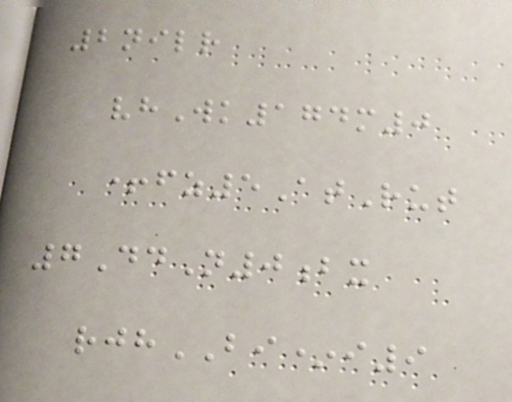2nilr
vhWk174m0
+fz5AtRut
7DdN0bx
rjhBI*i9
